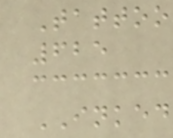Tattoo
625
INKED
